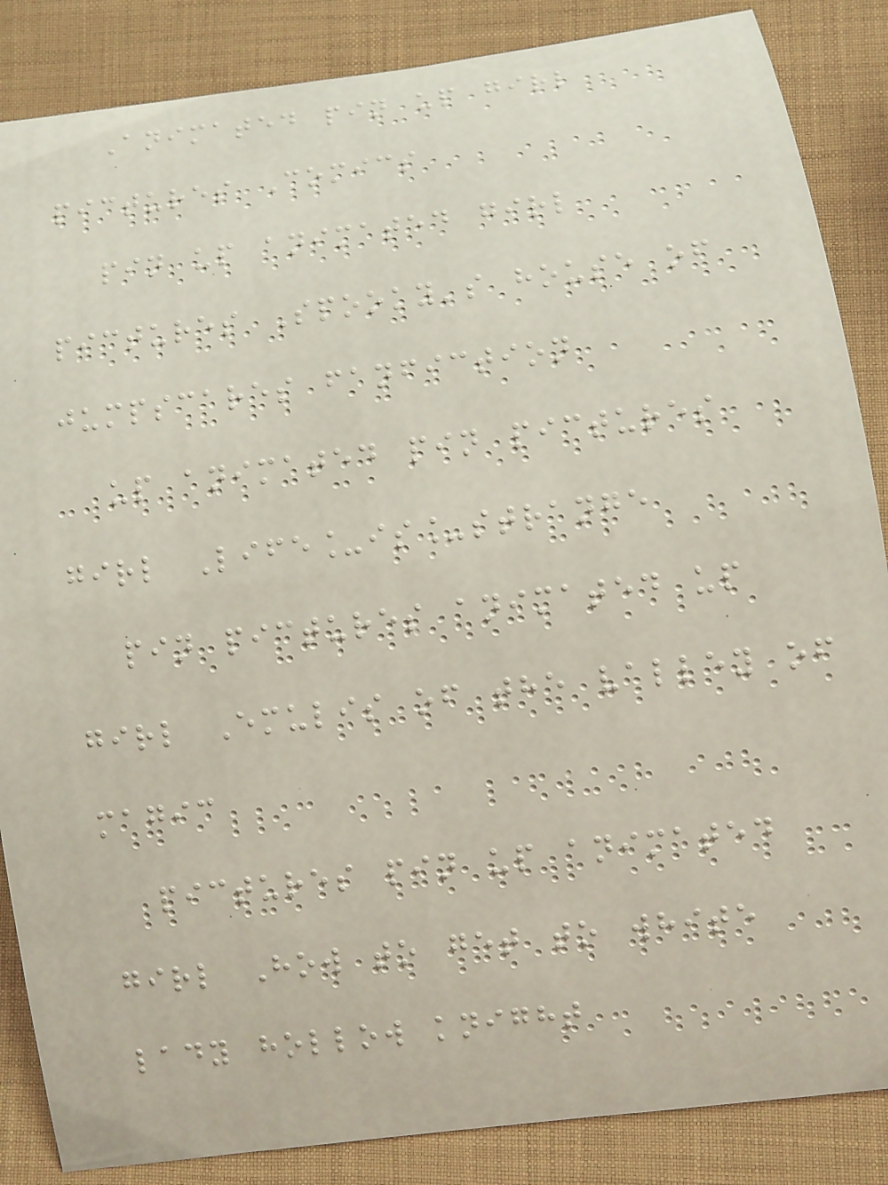Animated pin up girl
pictures Comics
pin up animated girl
pictures Spooky's house of
jumpscares fanfiction
up animated pin pictures
girl Life_is_strange
pin pictures animated up
girl Emulis of the valley of
magic
pictures pin up animated
girl How to get to white
lady hollow knight
